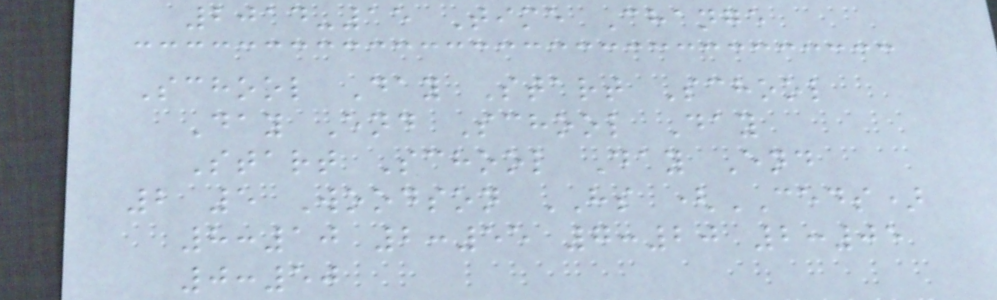2014-15 Time Change
School Day Start School
Day End School Day
Start School Day End
2 5 Woodson HS (CEDS)
8:10 2:55 7:20 2:05
0:50
